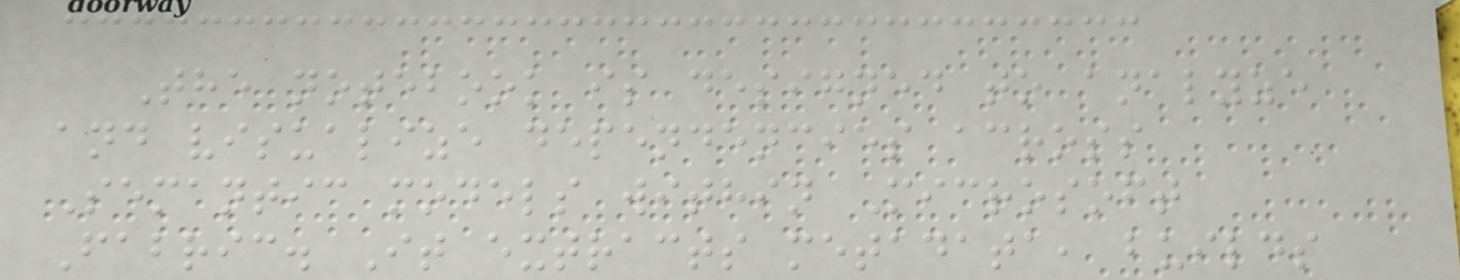The notebook is designed to analyze
and visualize dependencies across
Semantic models within Microsoft
Fabric. It extracts metadata, builds
